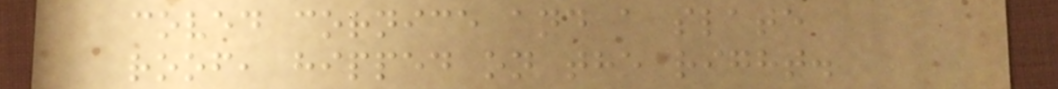coved cornice and a slate
roof, hipped on the right.
